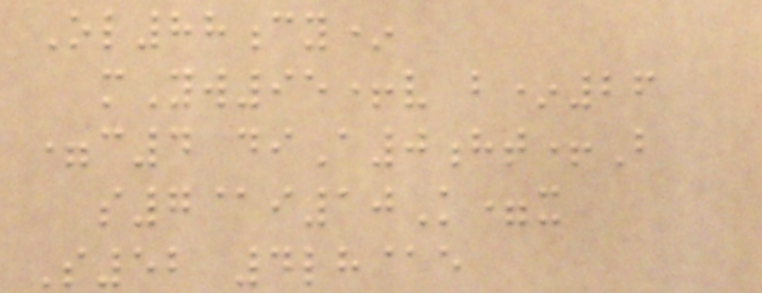Ol88cy*
mYw95+v b*26
=c4 diA0ht+B
s7@i10K=x
S52 4lh@e
